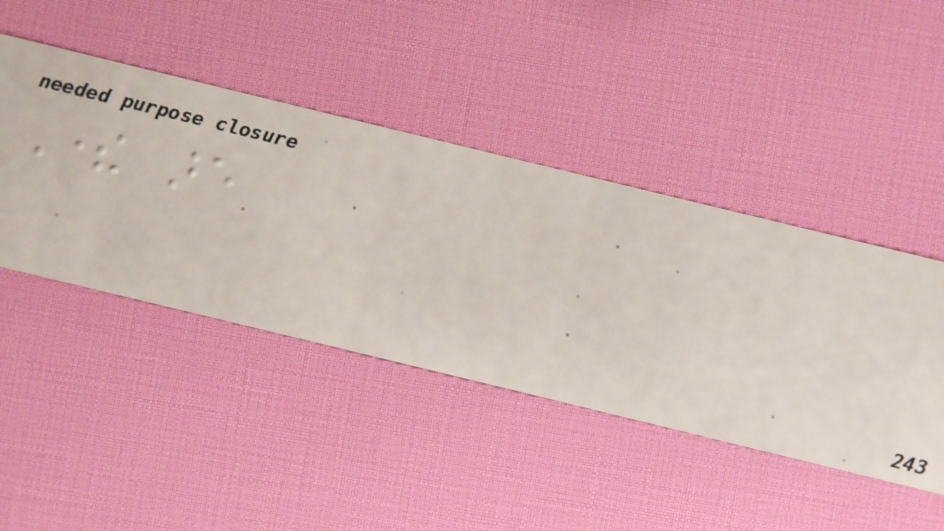There are
